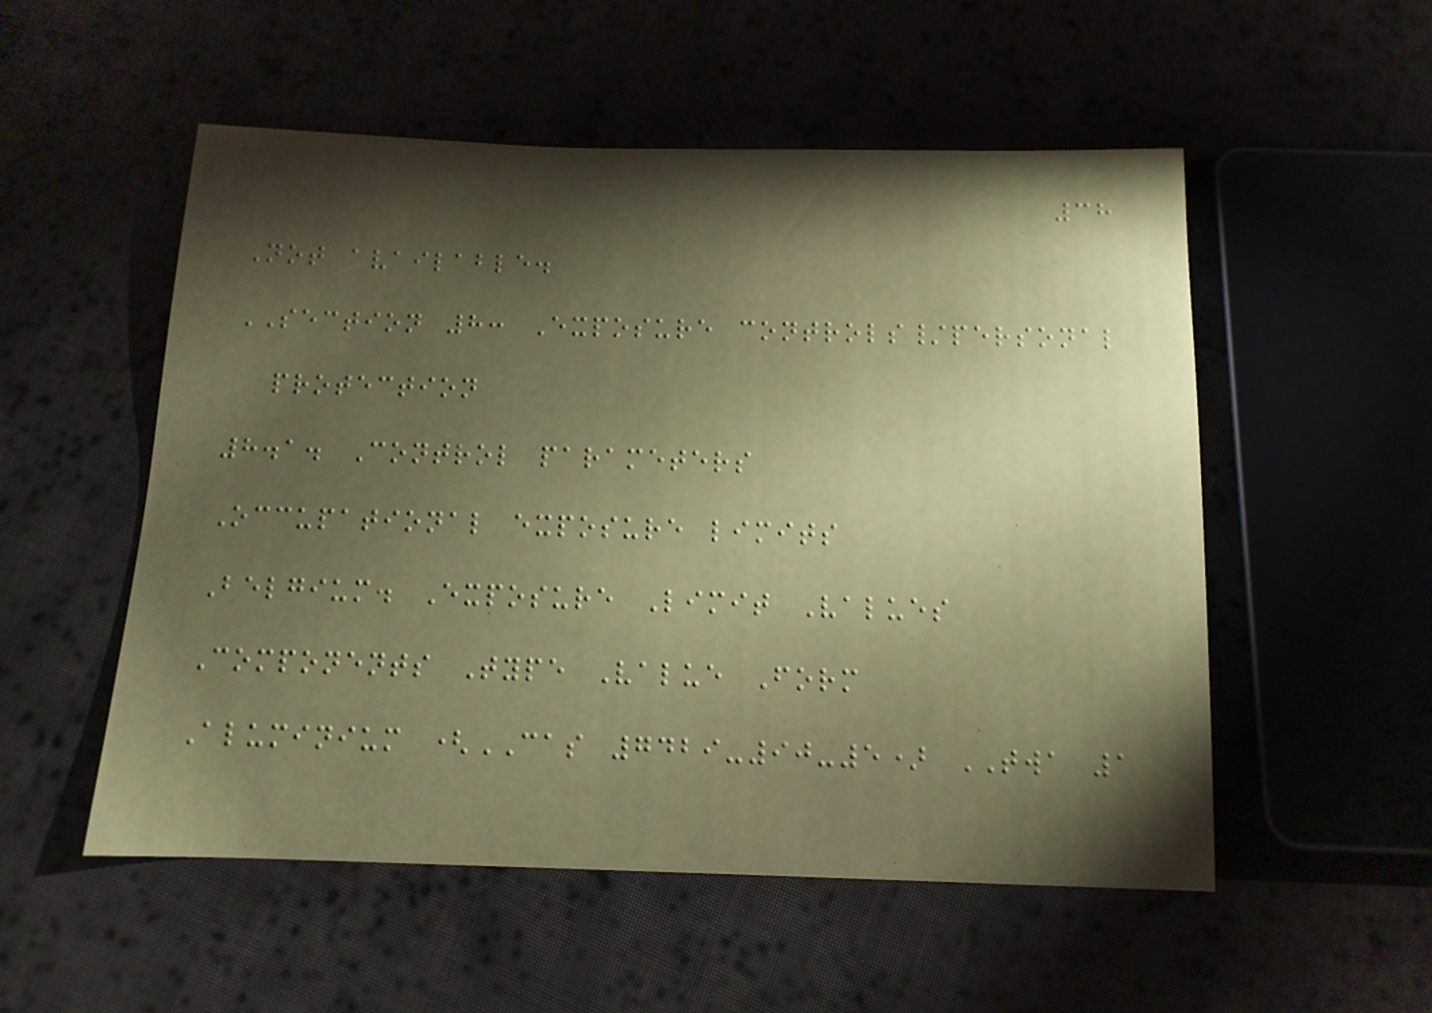38
Not available.
SECTION 8: Exposure controls/personal
protection
8.1. Control parameters
Occupational exposure limits
Belgium. Exposure Limit Values
Components Type Value Form
Aluminium (CAS 7429-90-5) TWA 1
